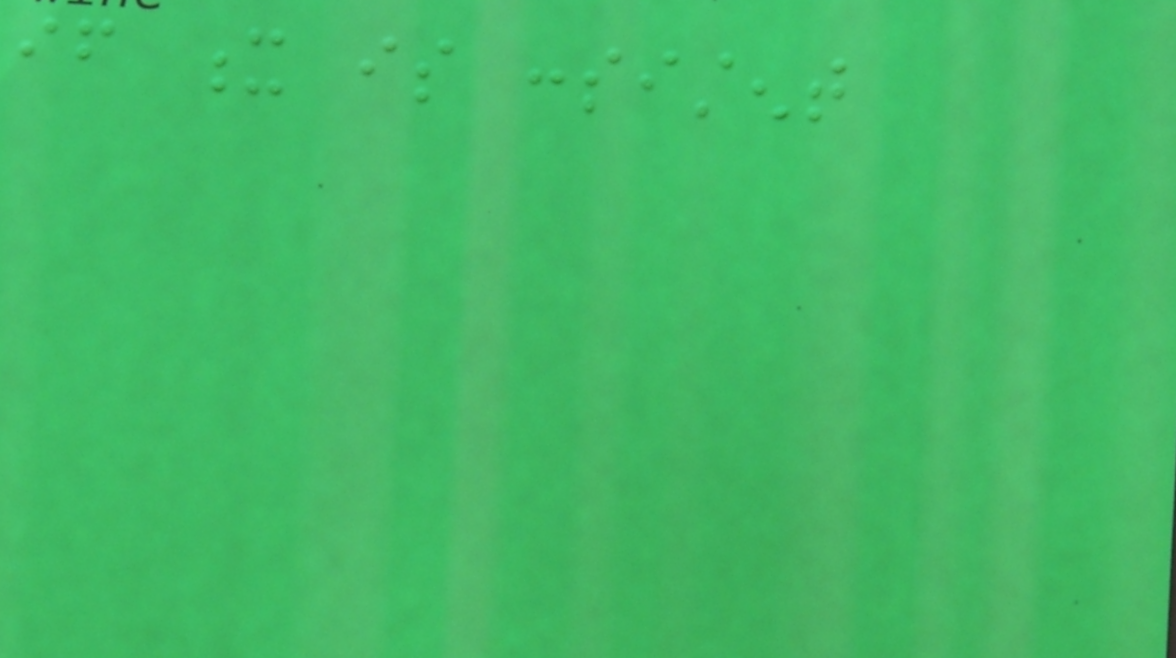if x is consistent
